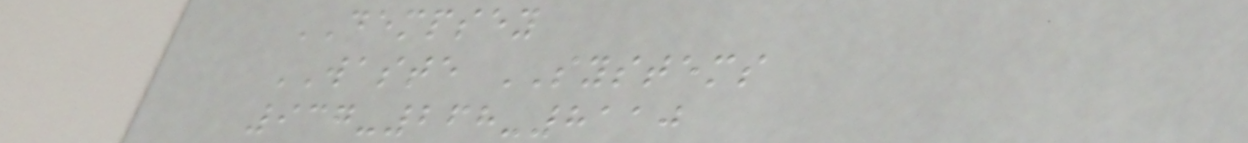DEMPSEY
WASTE SYSTEMS
937-268-8110
